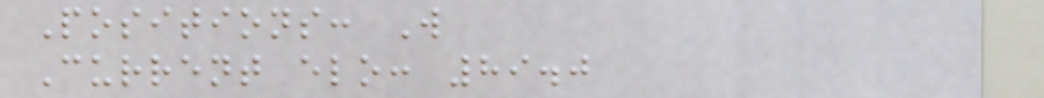Positions: W
Current elo: 89.0
